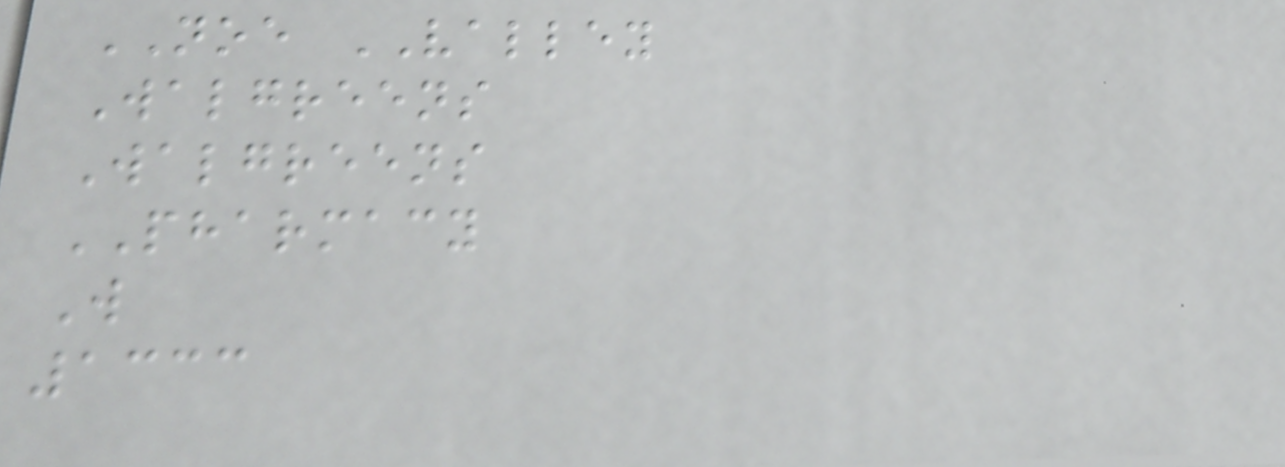NOE VALLEY
Walgreens
Walgreens
PHARMACY
W
1333
